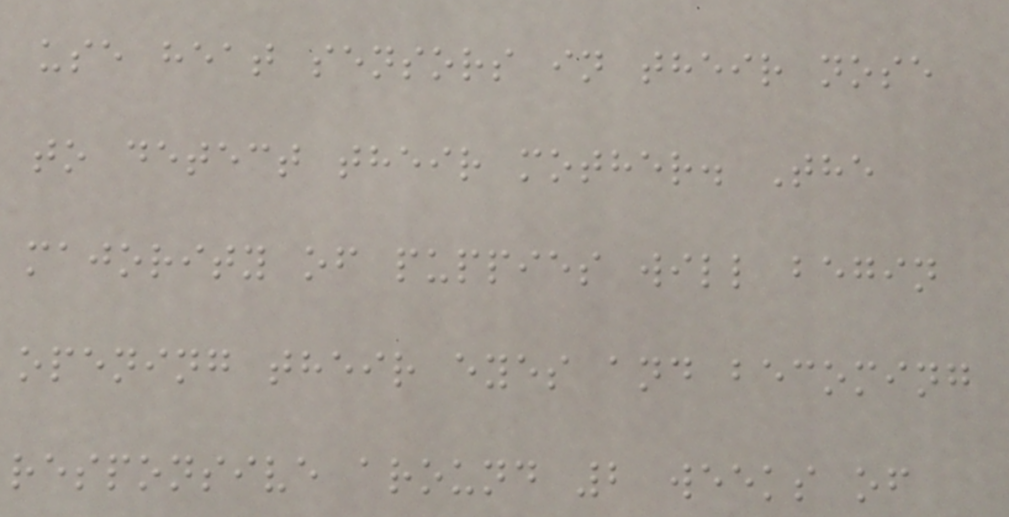use heat sensors in their nose
to detect their mother. The
majority of puppies will begin
opening their eyes and becoming
responsive around 2 weeks of
